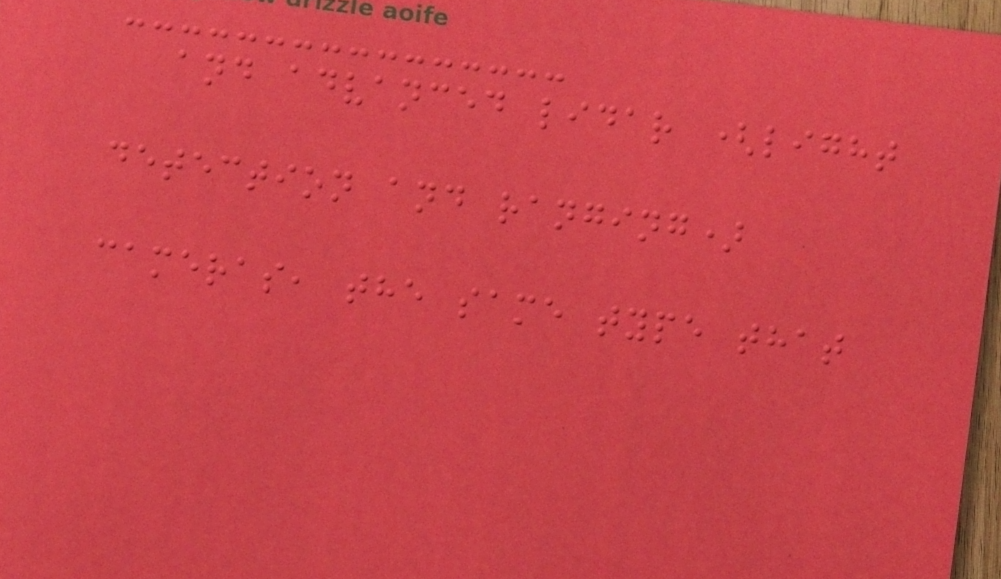and advanced lidar (light
detection and ranging)
cameras, the same type that
